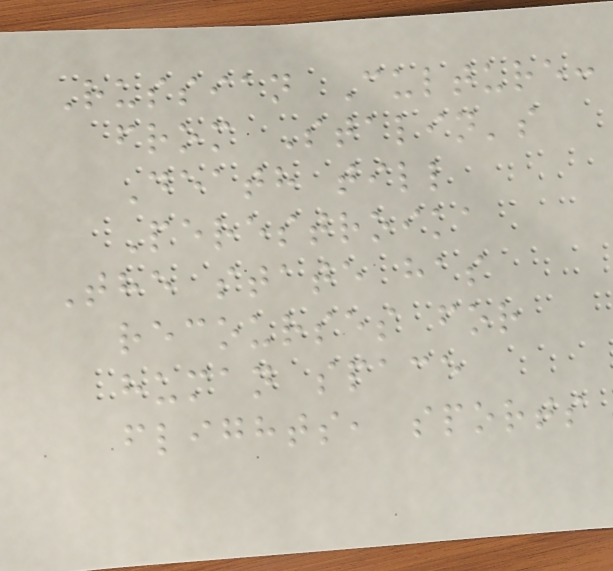Russian Culture:
from Stalin's
Death till
Perestroika
The state has
recourses for
human space
flights, sports
